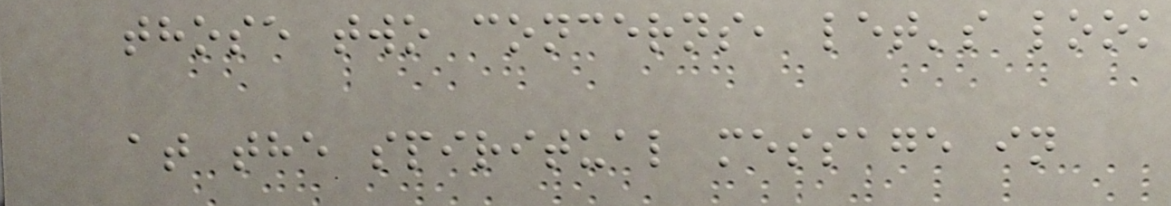those two concerns, let's look
at the spiritual message in
